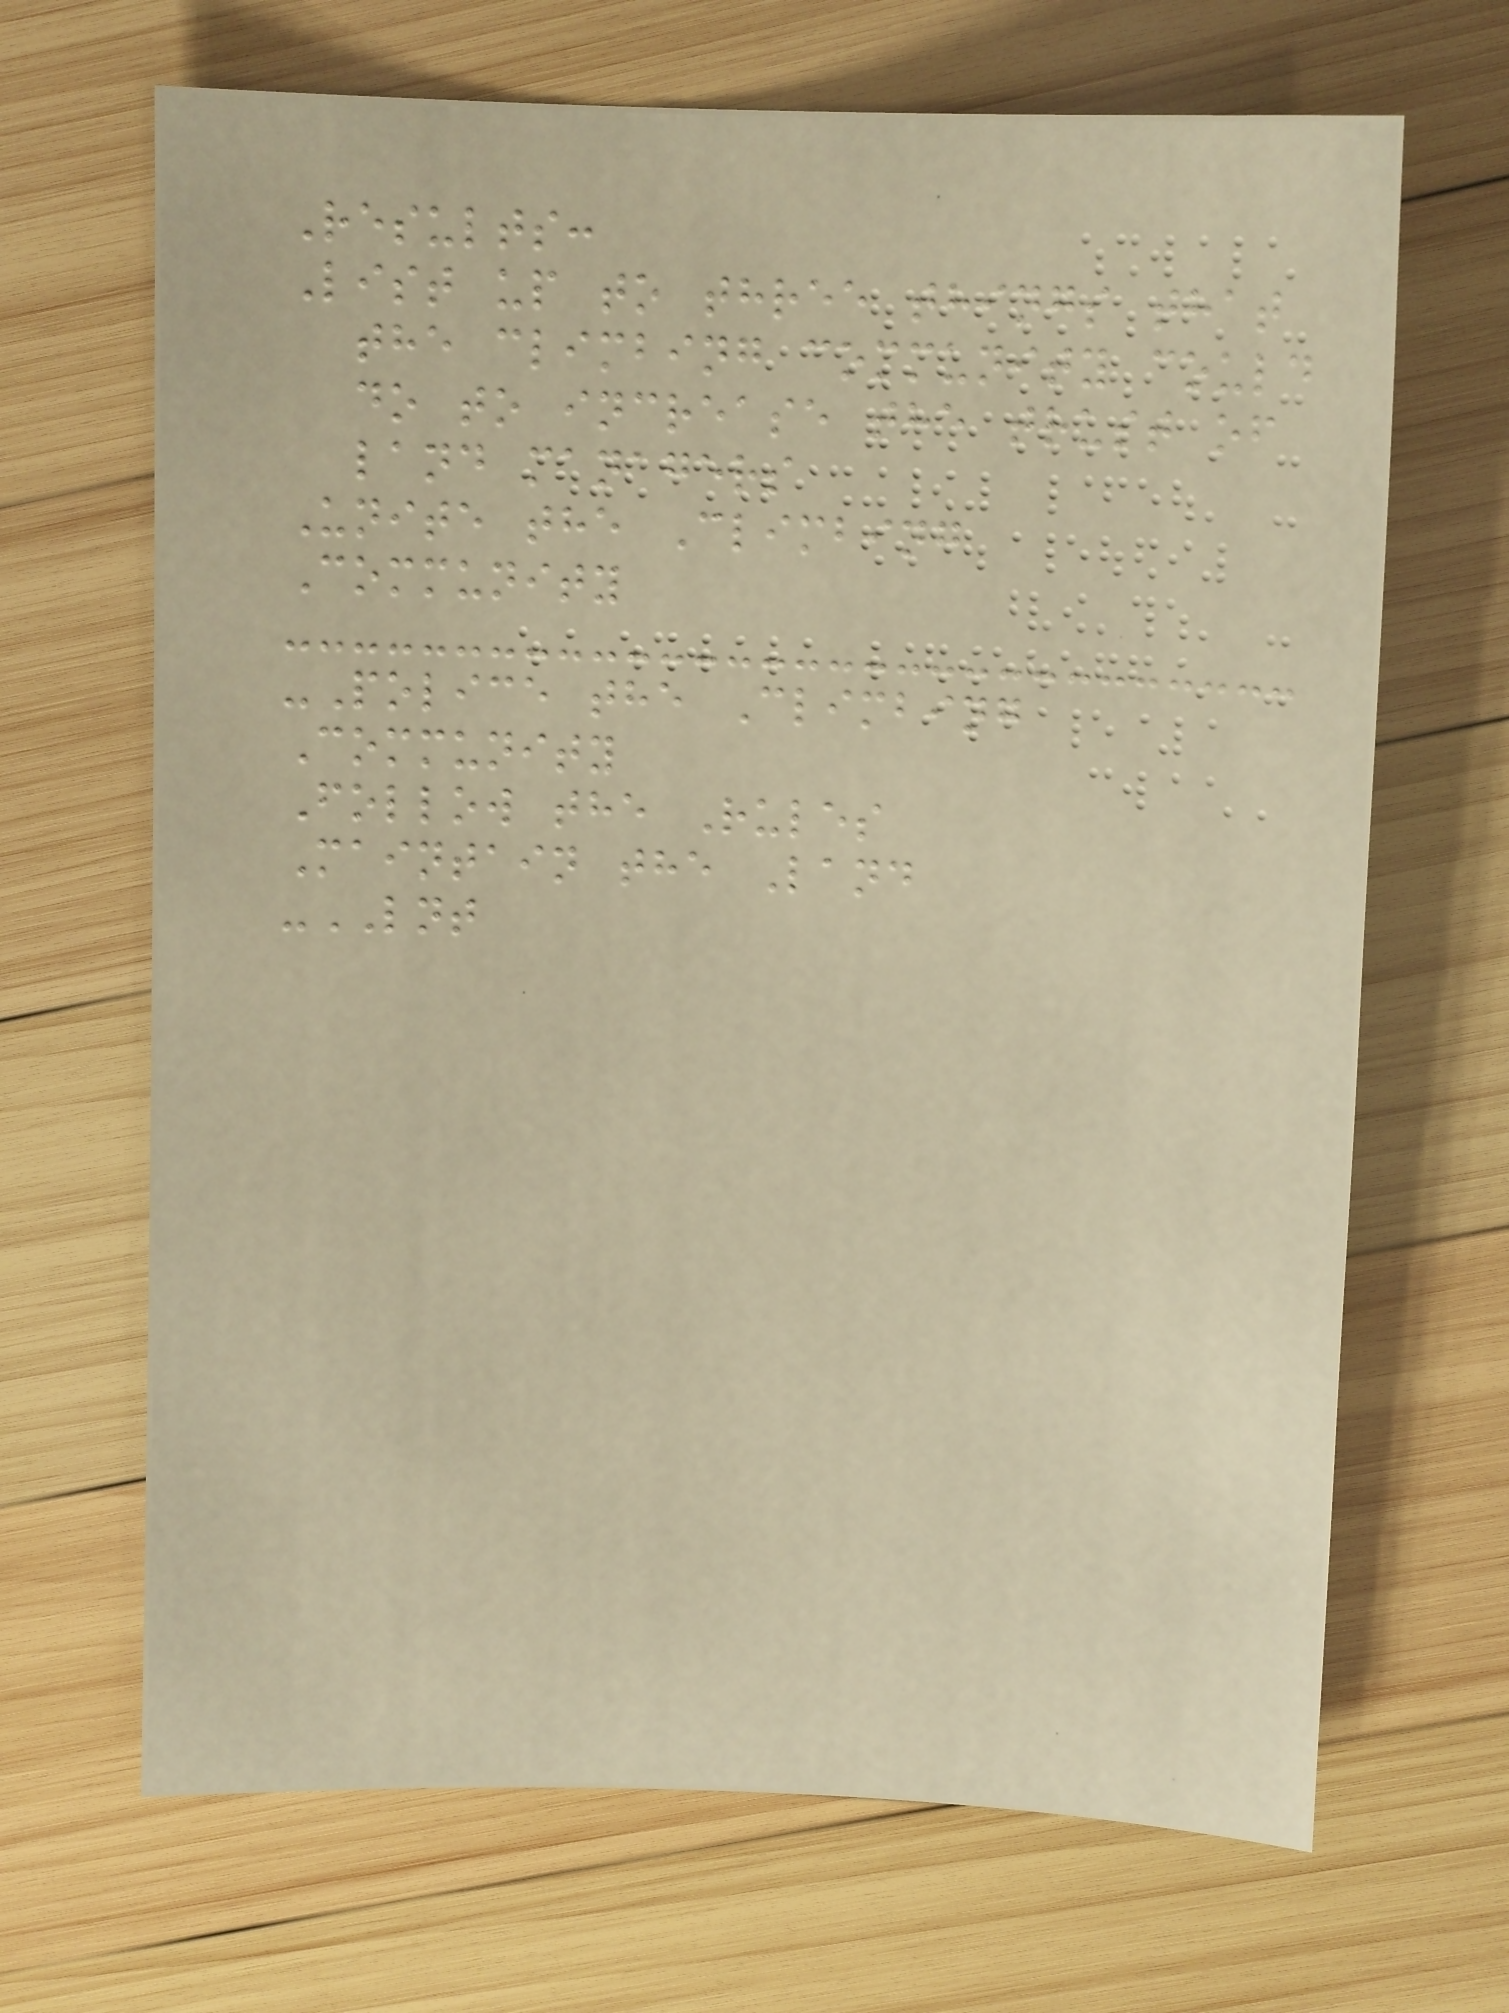Results:
List up to three things that
the climbing community could
do to increase the trust of
land managers
Unite the Climbing
Community
-Police the Climbing
Community
Follow the Rules
Maintain the Land
-LNT
